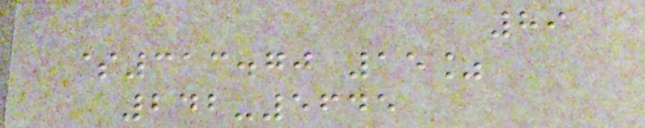89
$313.70 15%
242-5645
